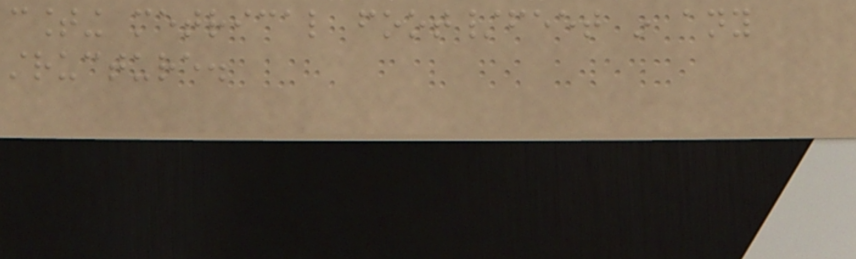counting metrical foot/feet in any
structure.
